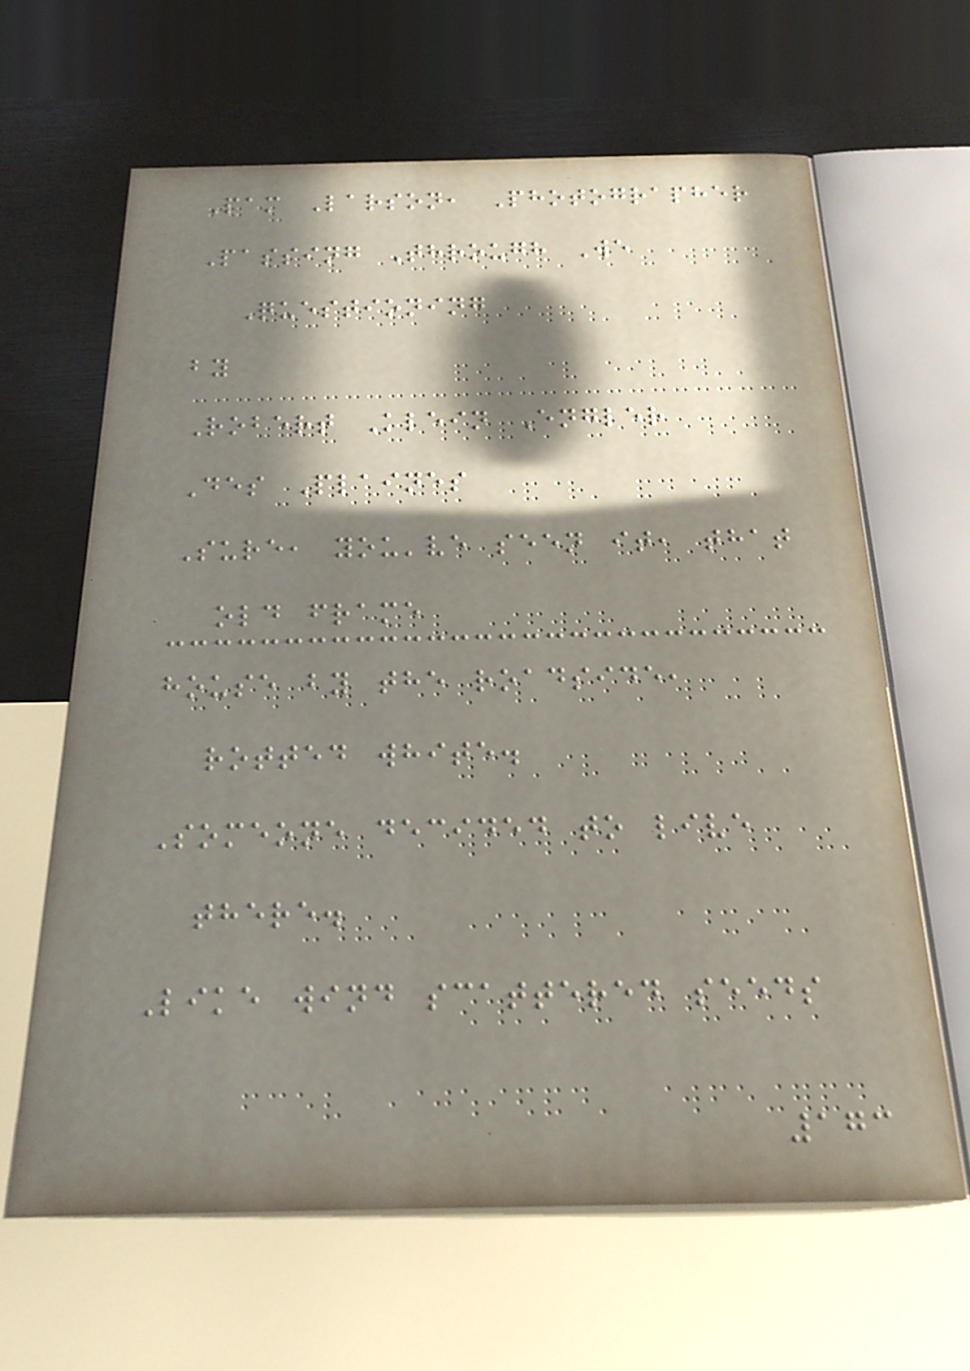Pam Larson, Photographer
Passing Through We
Questioning
by
Robert Klein Engler
Des Plaines
Sure, you've seen it, that
old frame
house by the roadside,
rotted white.
Someone decided to live
there.
Like wind scattered seeds
173
